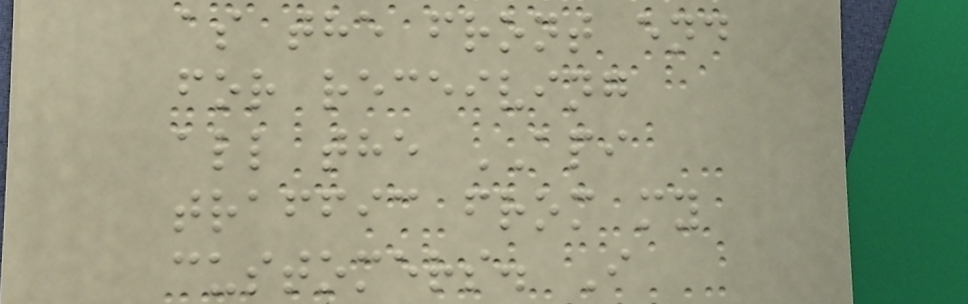as the front end
for receiving
all the API
traffic from my
customers. I
